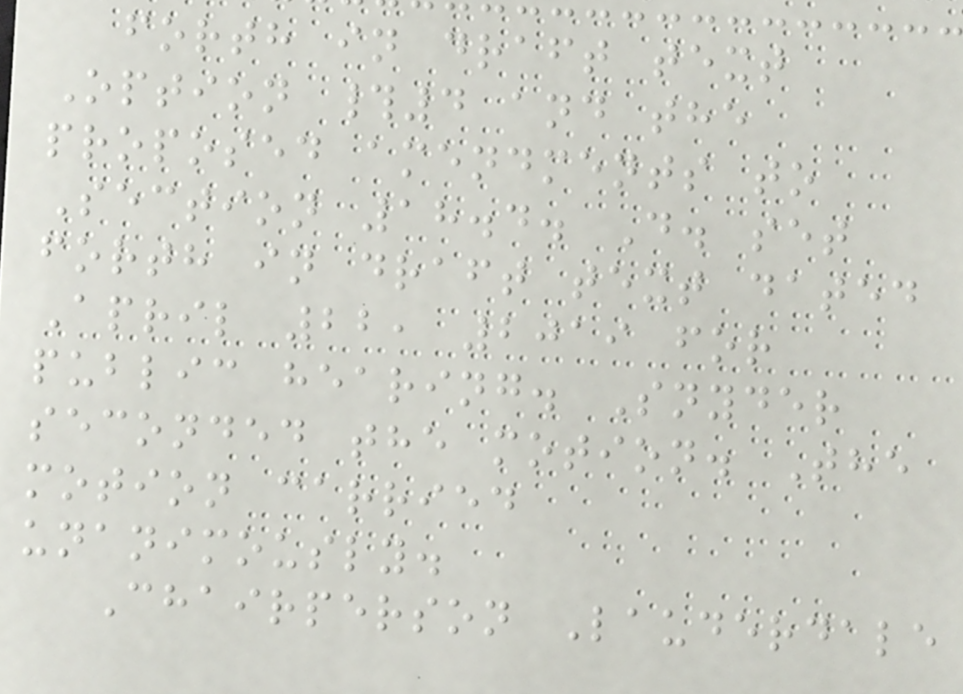forth in draft text
Option #4 and the
proposed amendments to
Section 18.4. D. set
forth in draft text dated
April 22, 2019 for
public hearing. Snyder
seconded the motion. The
motion carried
unanimously.
Chairperson Lauderdale
